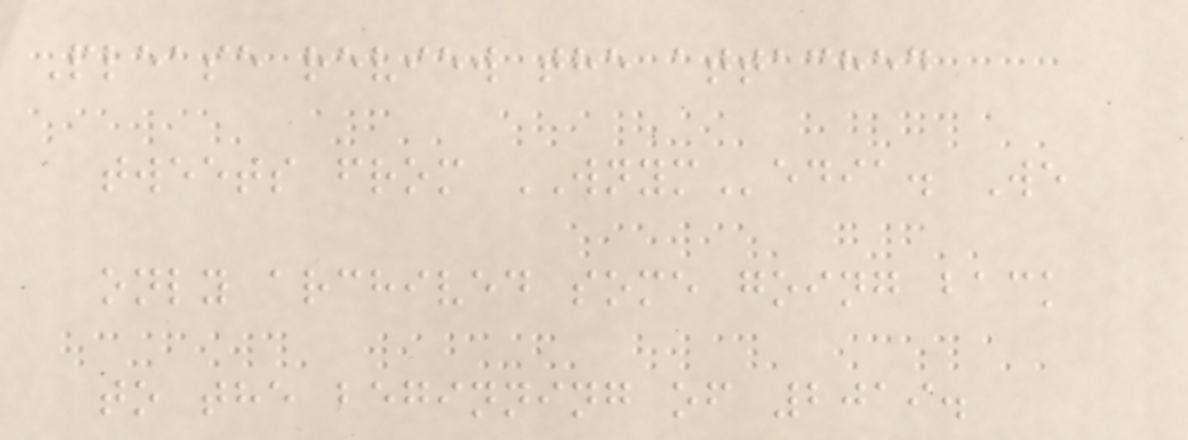Please review the attached
tweets from WNYMedia. We
only archived some going back
to the beginning of 2019.
